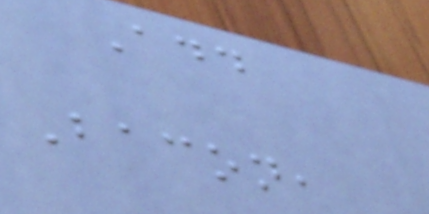Add
Bacon,
